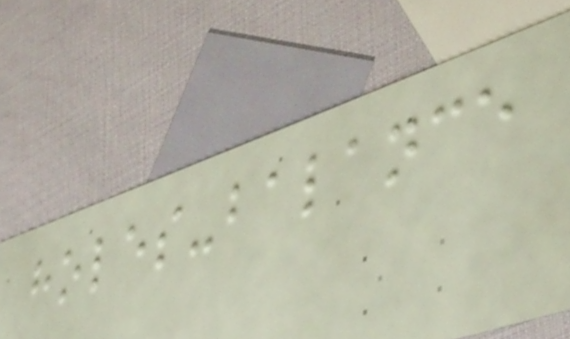holes-balance
